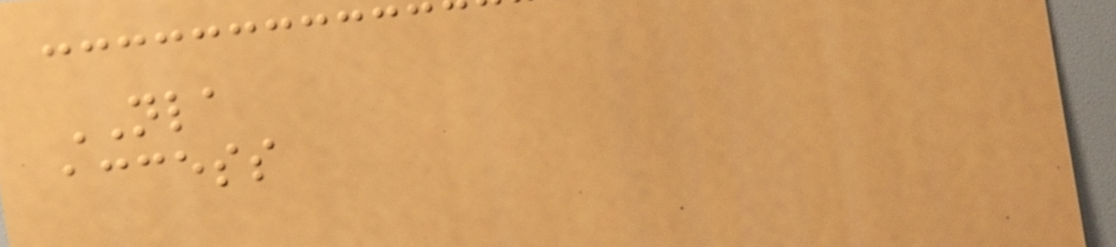NLA
access
